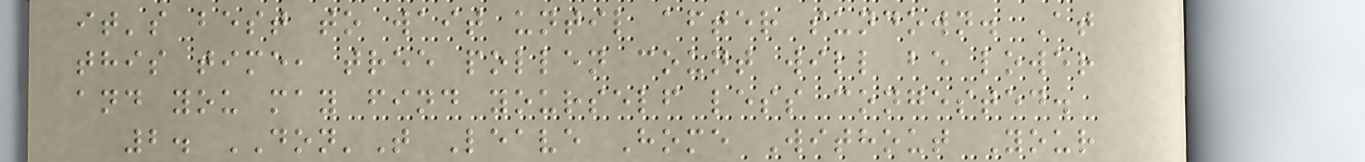it's best to wait until after sundown. At
this time, tree pollen count will be lower
and you may find yourself less congested.
2. DON'T Leave Home Without Your
